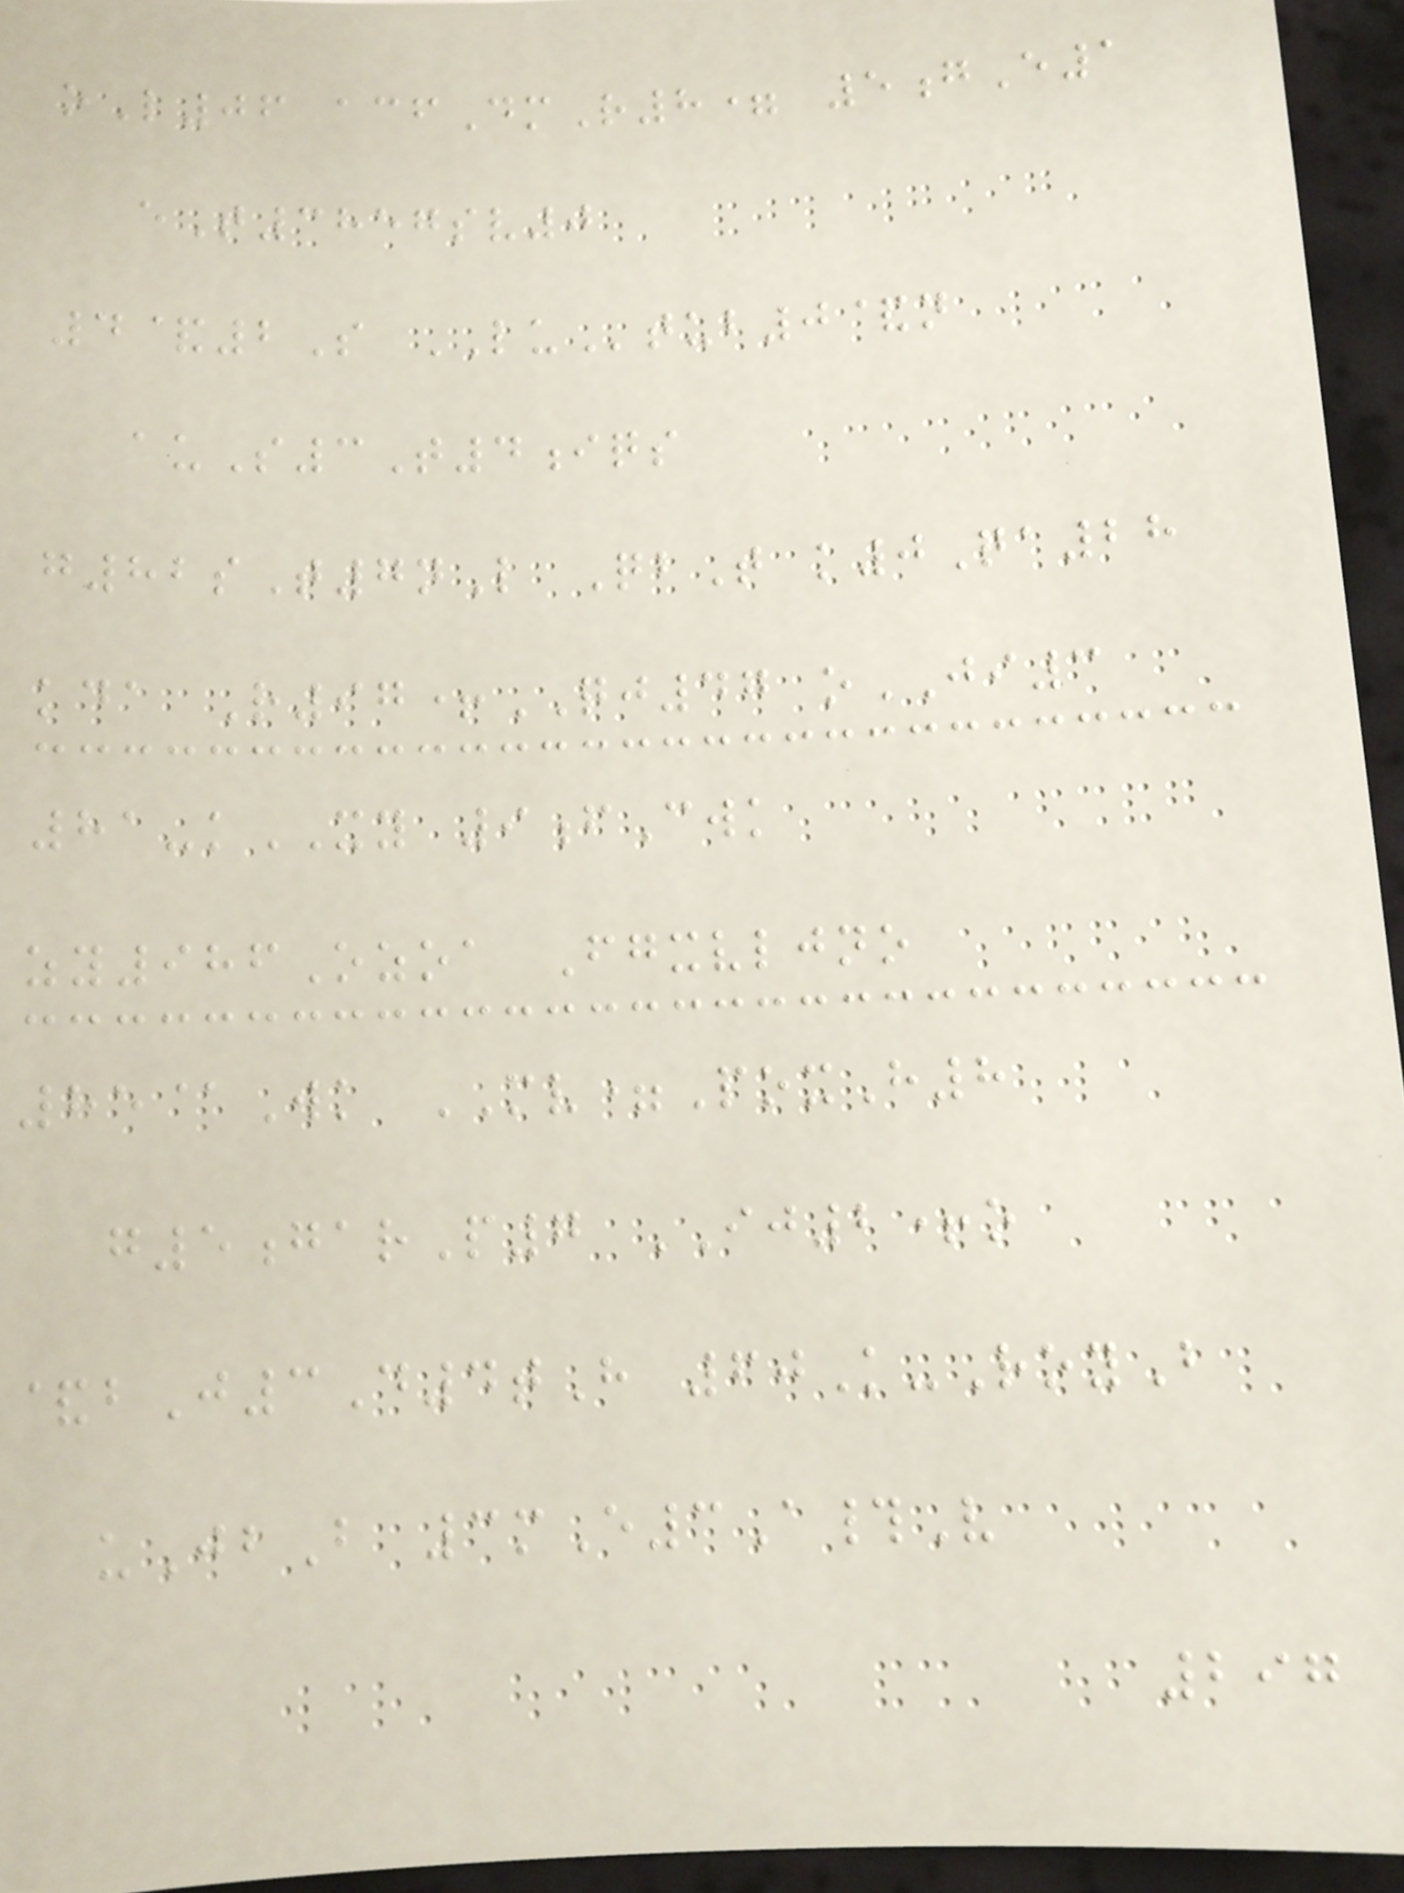oL06 acfDmR8= 5gE1
eT3857sv0
4&2S LUtub0&n
auS3T4iqs
g82sT7nL QbT k0Qa28
kda R97+QJ47 oJI3
81-kXY 9fCwk
zy986Ozoa Fgxvljno
85@Wk MV=PoxH8
g5garP7 IJ2+o
&bJ3D4tH 60K-RoyB
uJbB 3mE3A#V
297
